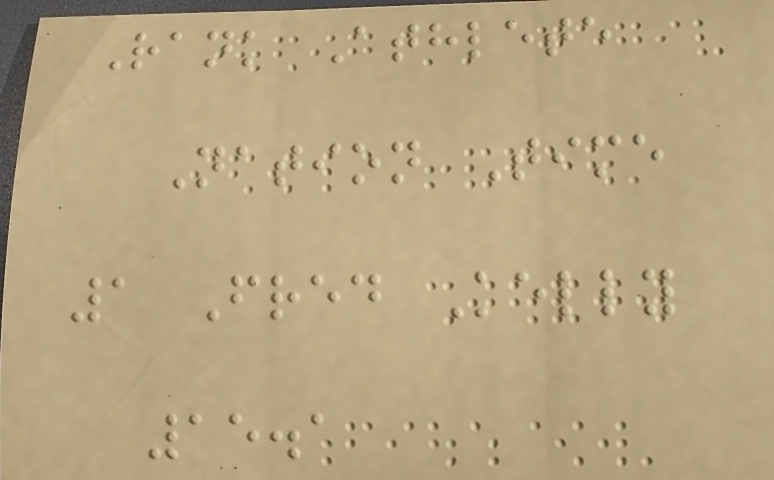Rank Athlete
Nation Time
1 Fred Kelly
15.1
